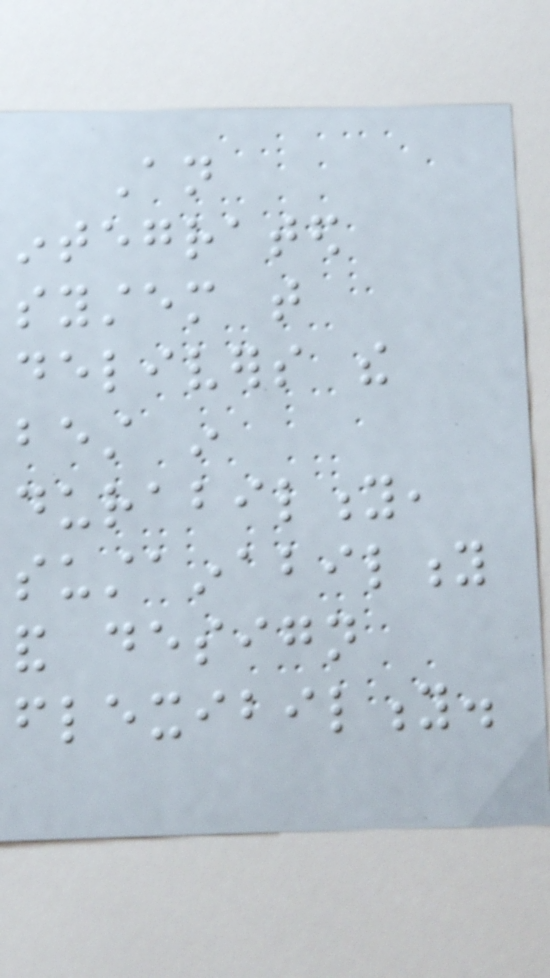An
integrated
system that
delivers the
best in
durability,
sustainability
and design
flexibility.
